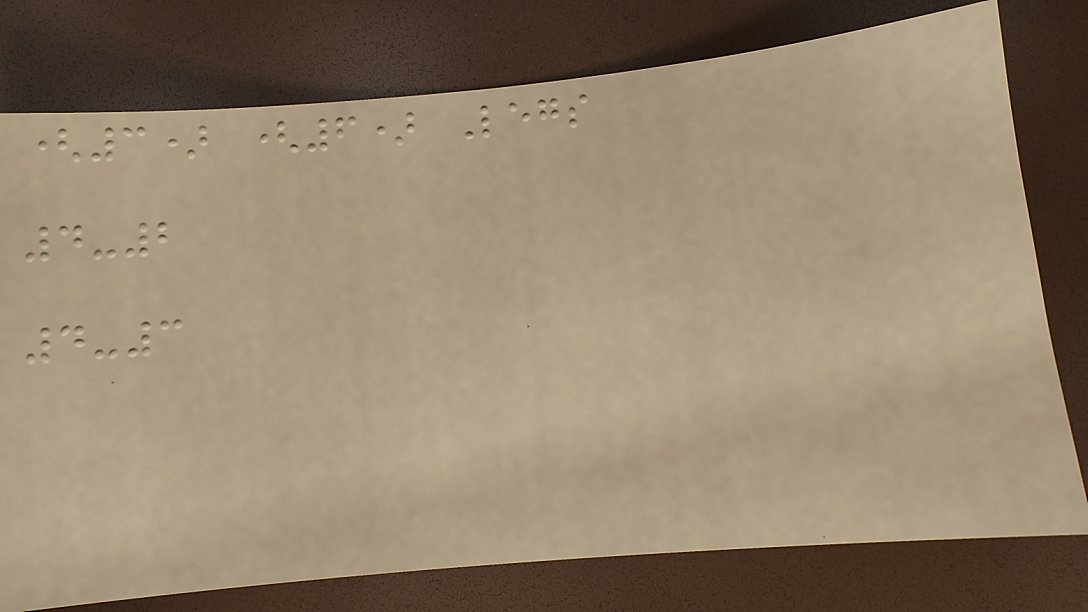(3) (6) Legs
4-2
4-3
